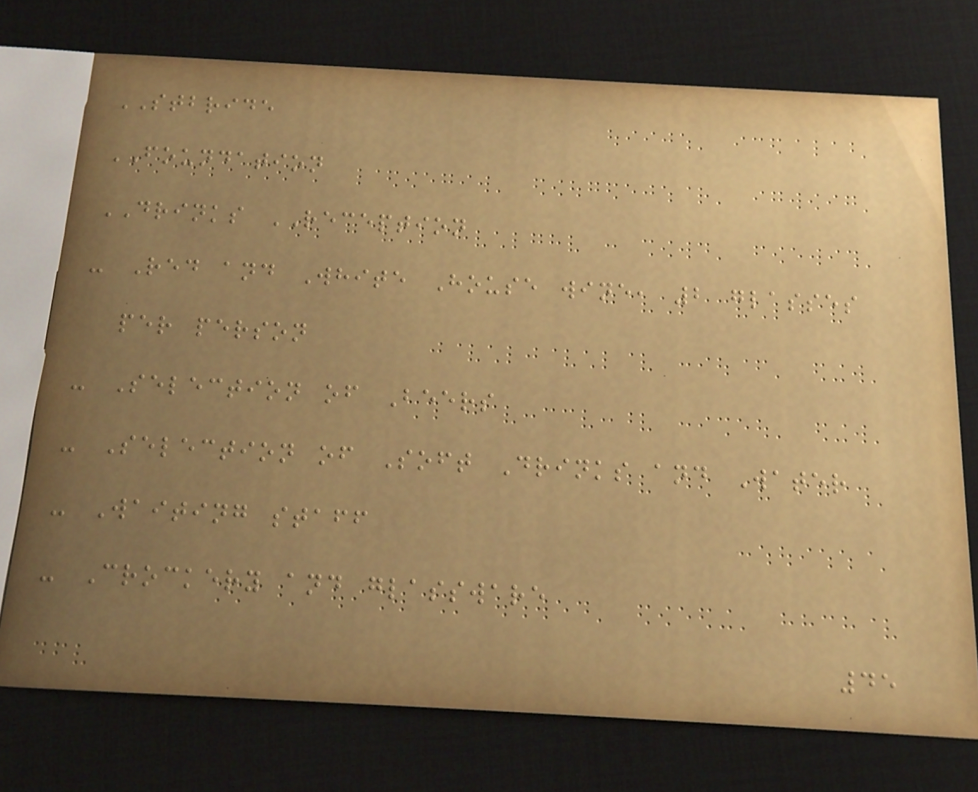STBRIDE
FOUNDATION
DRINKS RECEPTION
- Red and White House wine, 2 glasses
per person
- Selection of Beers
- Selection of Soft Drinks and Water
- Waiting staff
- Crockery and glassware
45
